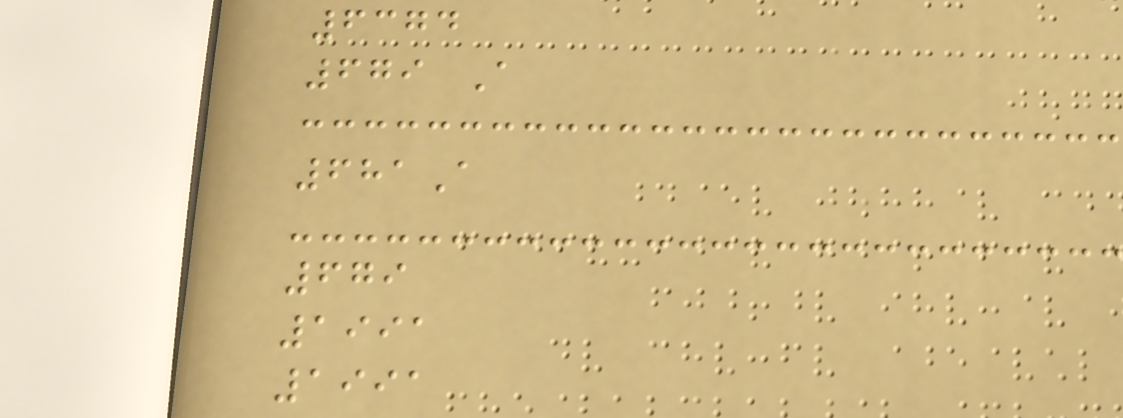6374
679 A
681A
679
1991
1991
